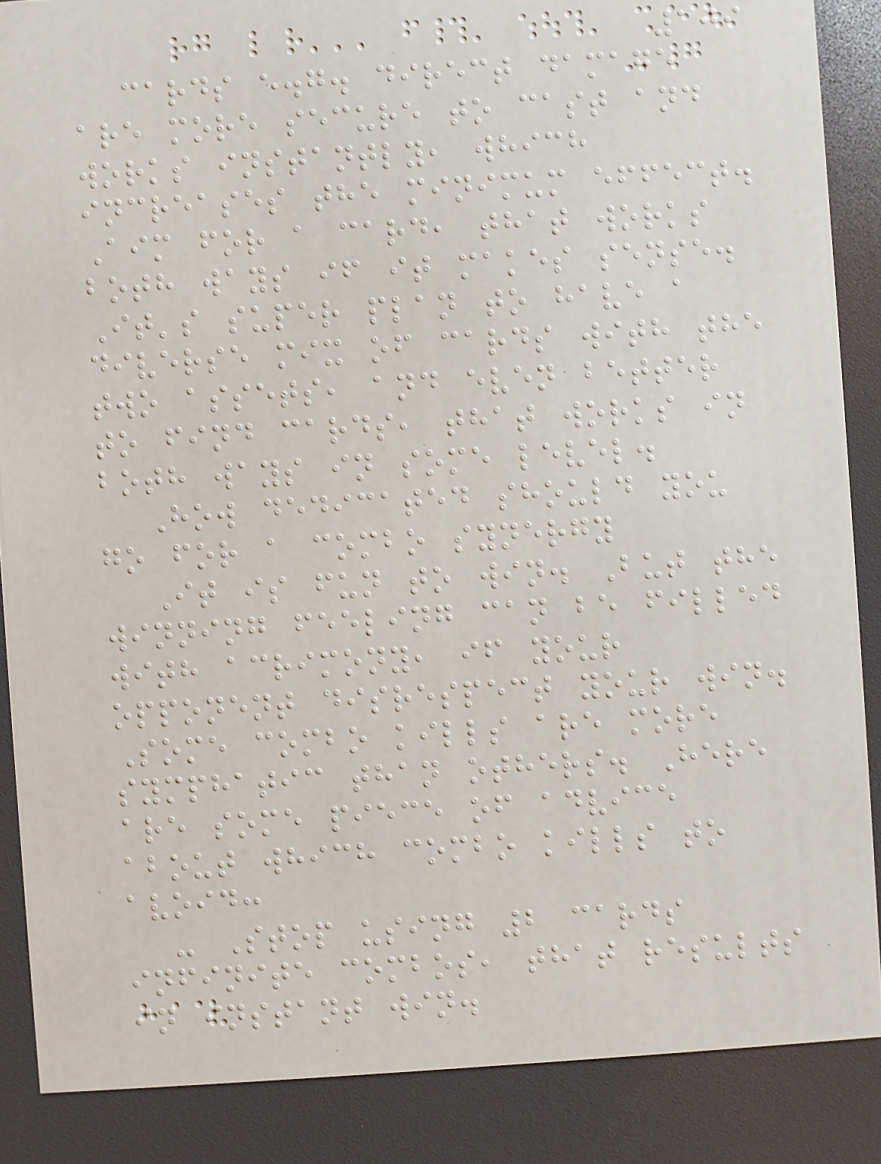109
cards e.g. direct damage
are more secure to cast and
works instantly, which
increases the minimum effect.
Aim for a card, that works
both ways if it makes sense.
It's super plan to have a
diverse mix of cards with the
two assets, and even better
to find cards, that works in
both ways in some level.
How dedicated should you
go for a combo synergy
It is fun to win. But the
winning feeling can be filled
with acrimony, if your
opponent disrespect your win.
Some combo kills are more
symphatic than others. Here
are some piece of advice
about which combo kills to
avoid:
- Stop using 2 cards
infinite combos, that results
in instant win.
